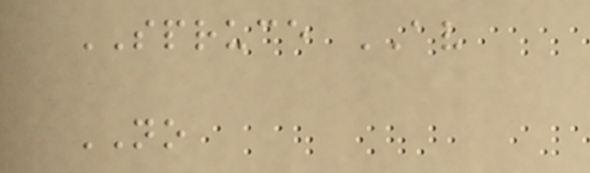SPRUCE AV
NO
